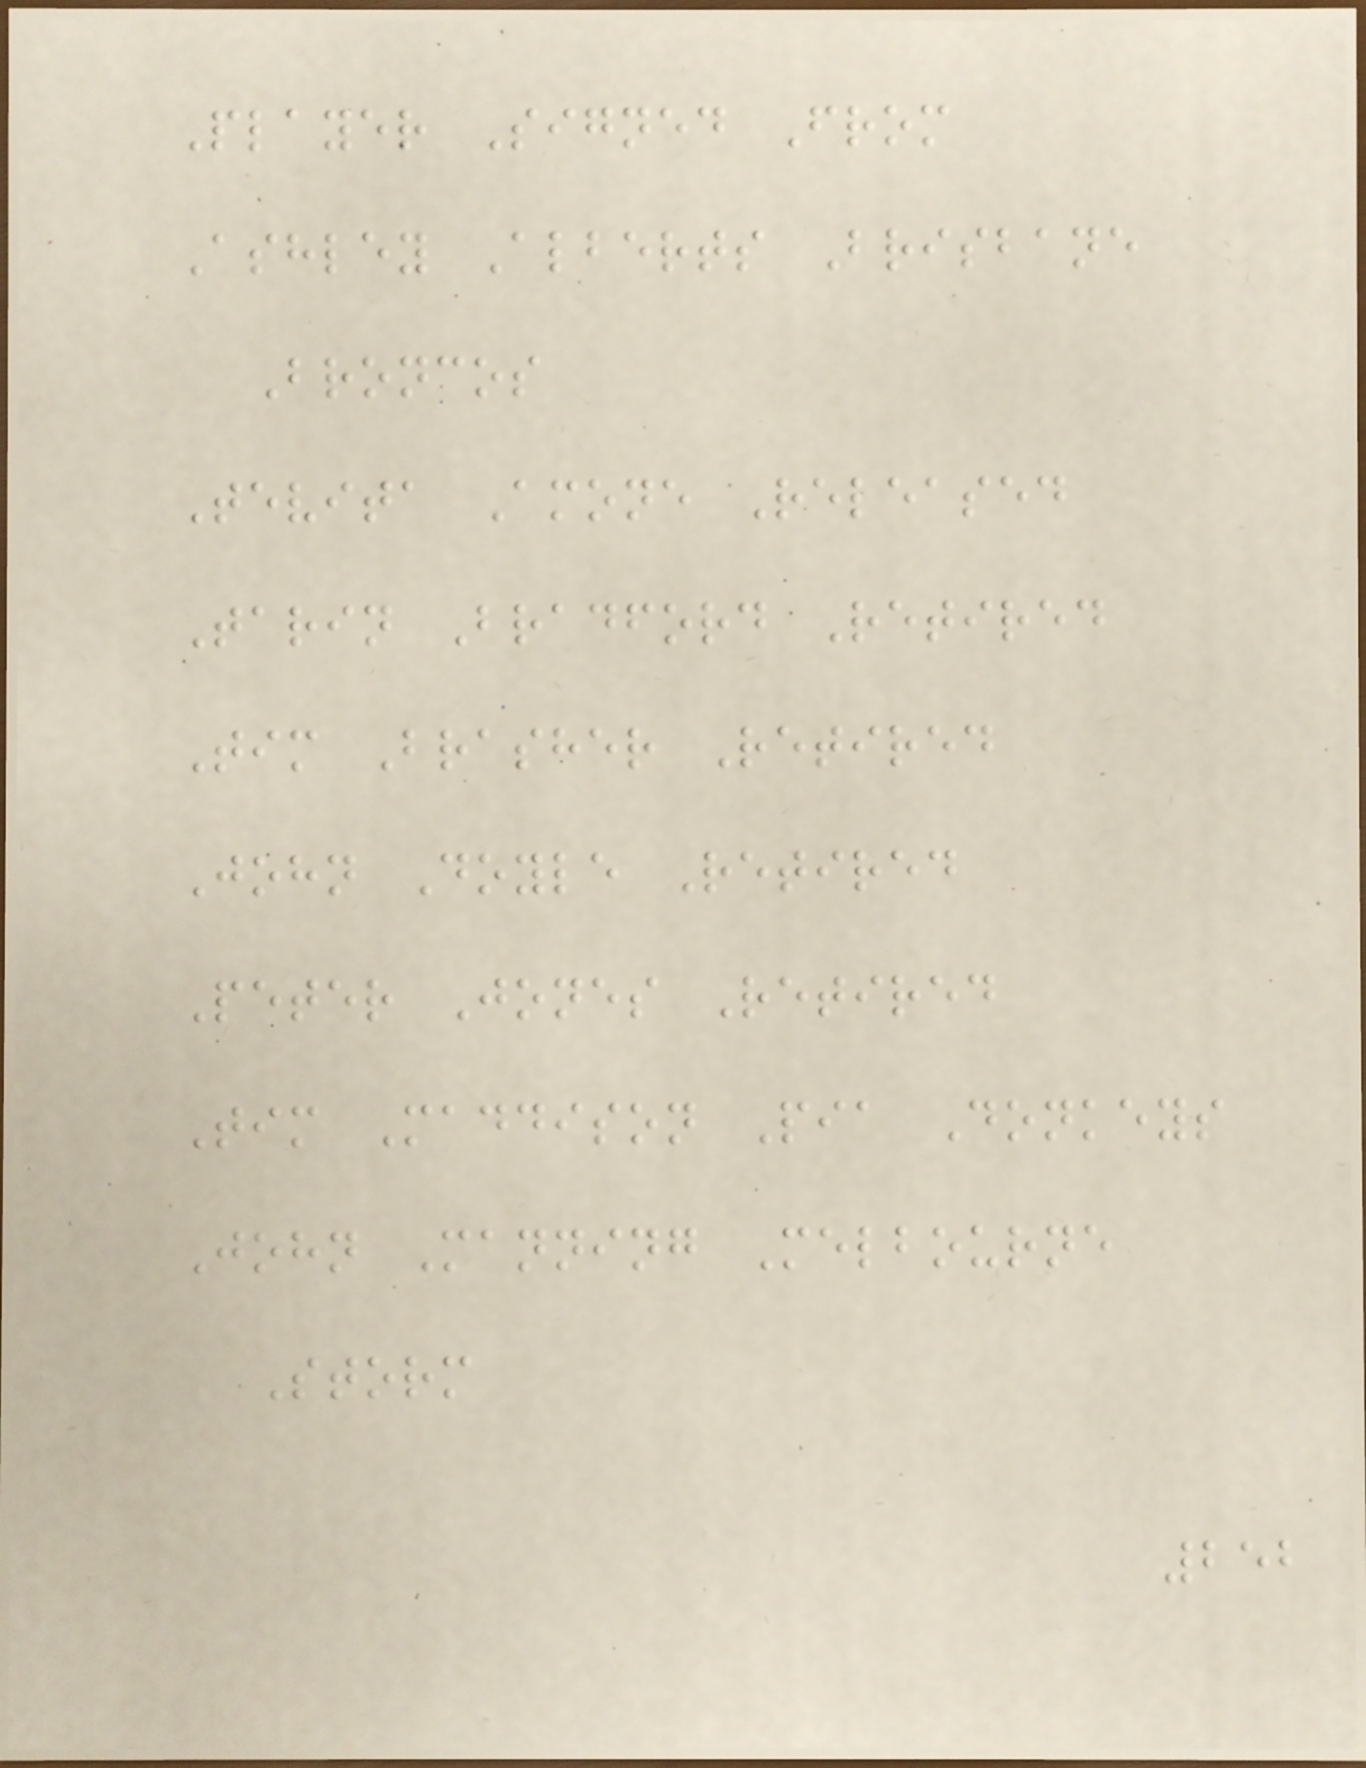Player Signed From
Ashley Alberts Brisbane
Broncos
Tevita Amone Released
Tarin Bradford Retired
Tim Brasher Retired
John Doyle Retired
Peter Jones Retired
Tim Maddison Pia Donkeys
John Manning Melbourne
Storm
252
